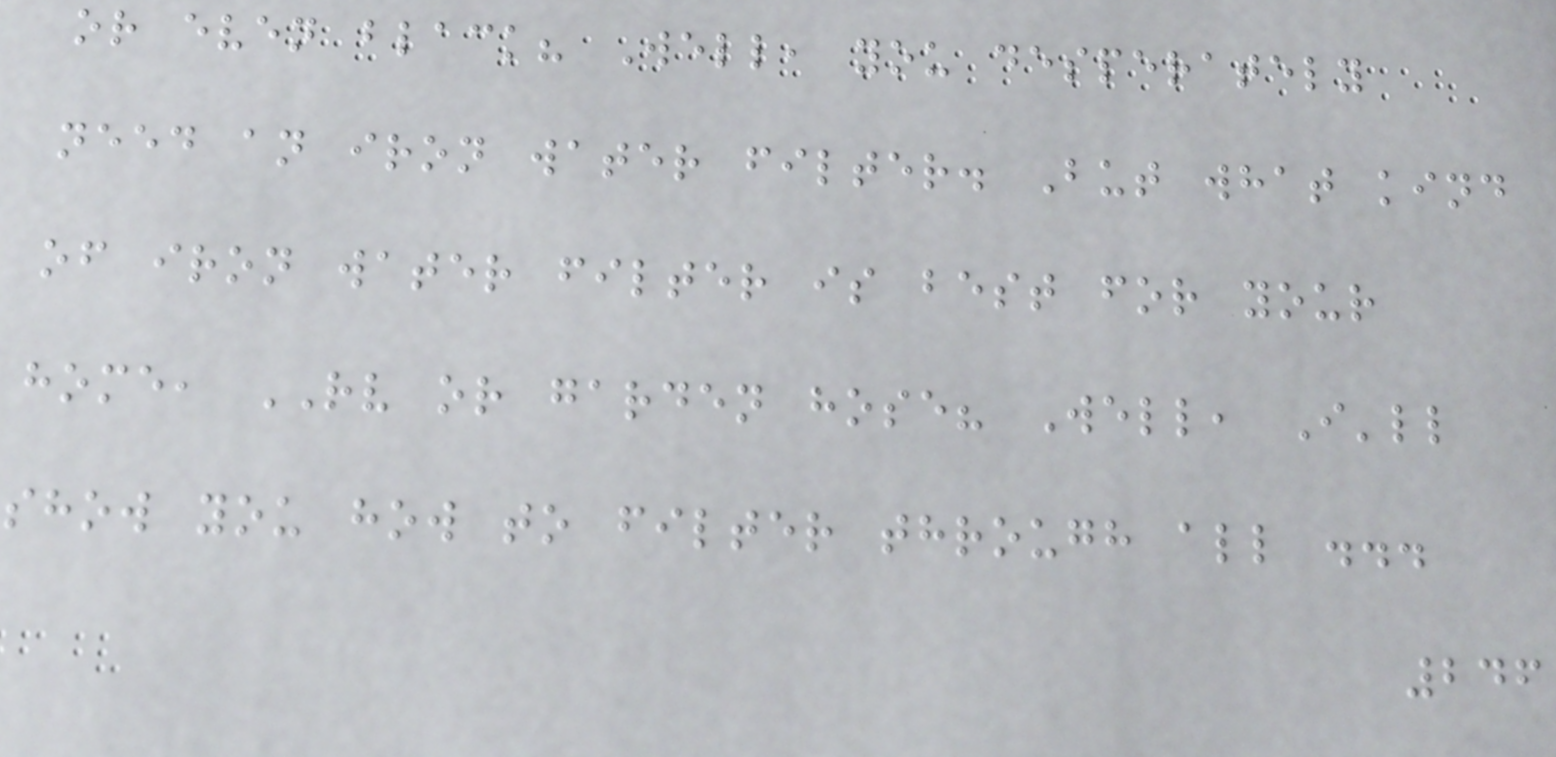or even black? Well, you desperately
need an iron water filter. But what kind
of iron water filter is best for your
home, RV or garden hose? Well, I'll
show you how to filter through all ...
246
